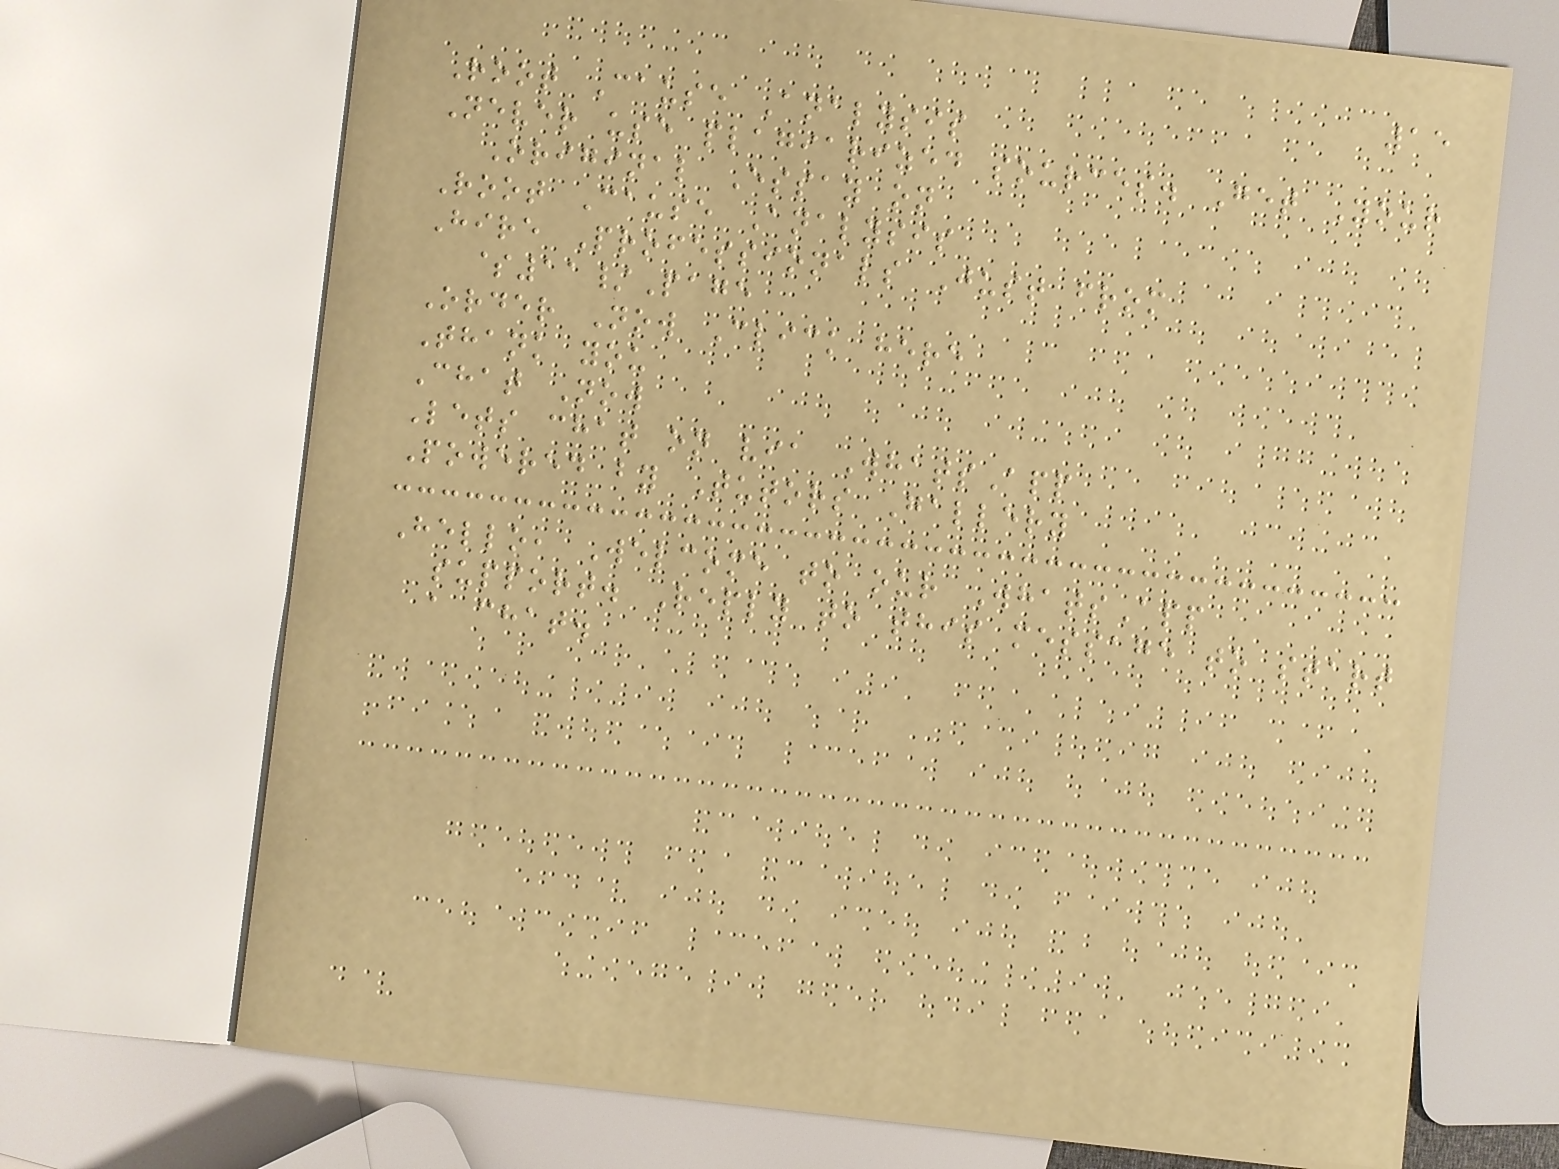15
Root Cause Analysis
Never use plagiarized sources. Get Your
Original Essay on
Root Cause Analysis
Hire Professionals Just from
$11/Page
Order Now Click here
Thank you
Chat Now
Lets chat on via WhatsApp
Powered by Tutors Gallery
Hello, Welcome to our WhatsApp
support. Reply to this message to start
a chat.
